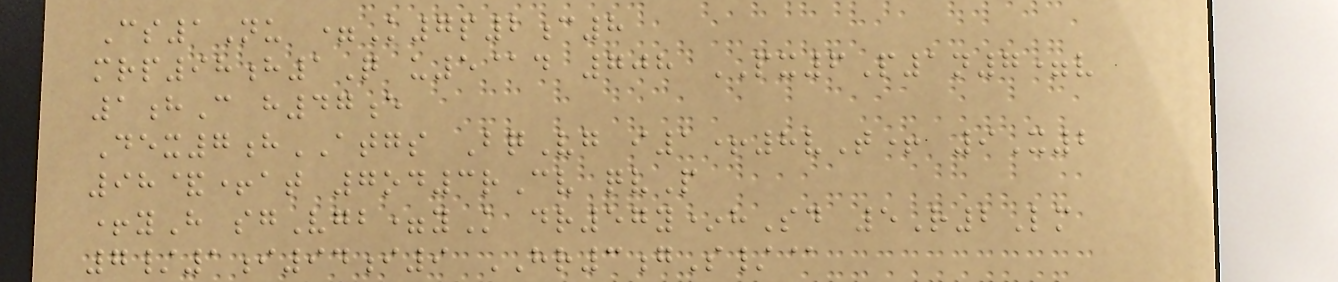Cs1Nu =K7p2c8
mrp98h1Q u5@d 708 PX6P1n7=v
1hC h47e
Dex7hATGS BqVg i1+8vT+ 9X2
98&+at 7od3rCv qvP
+yH sgVgb=yK dr57y*hSd 5R2Lm
7/1i94i9 HR3gS/@
